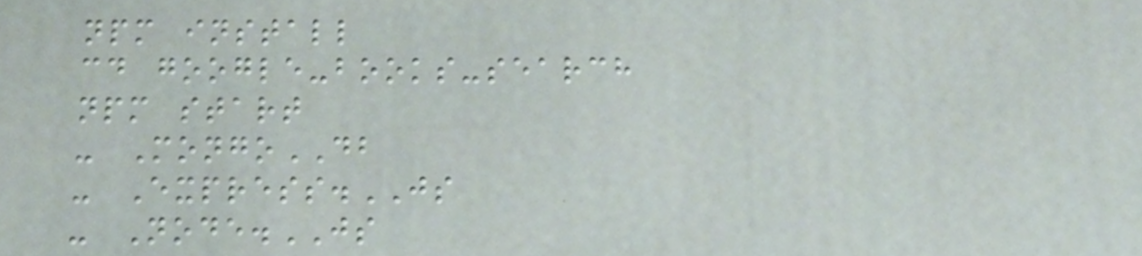npm install
cd google-books-search
npm start
- MongoDB
- Express.JS
- Node.JS
